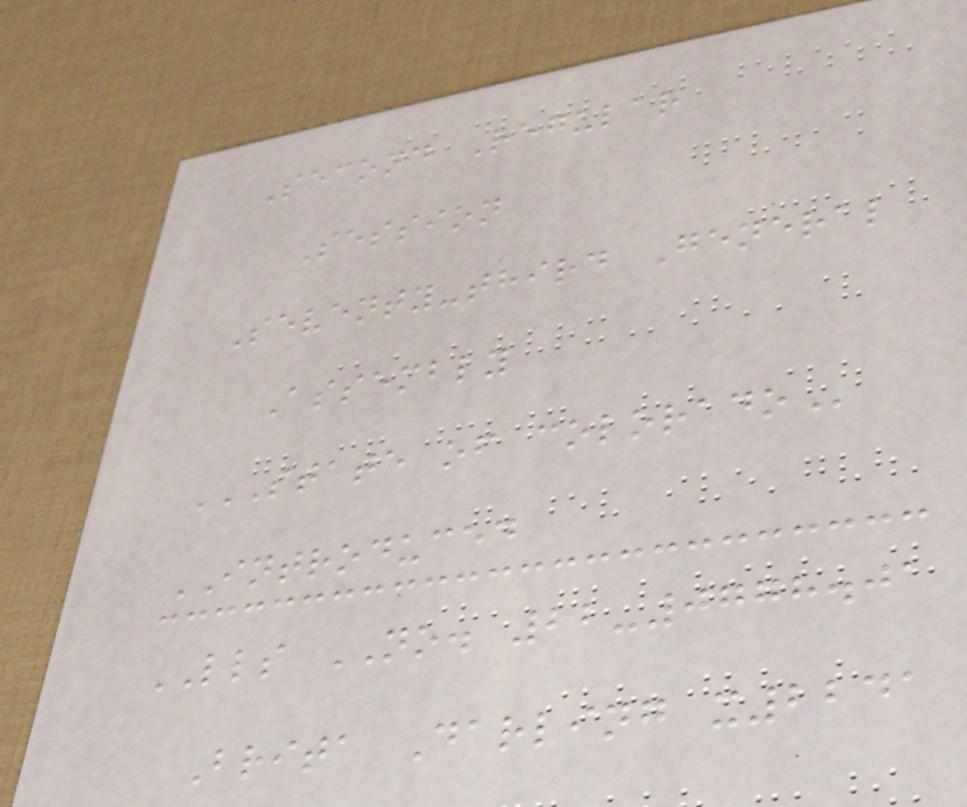Second Regular
Session
Seventy-third General
Assembly
STATE OF COLORADO
INTRODUCED
LLS NO. 22-0778.01
Brita Darling x2241
